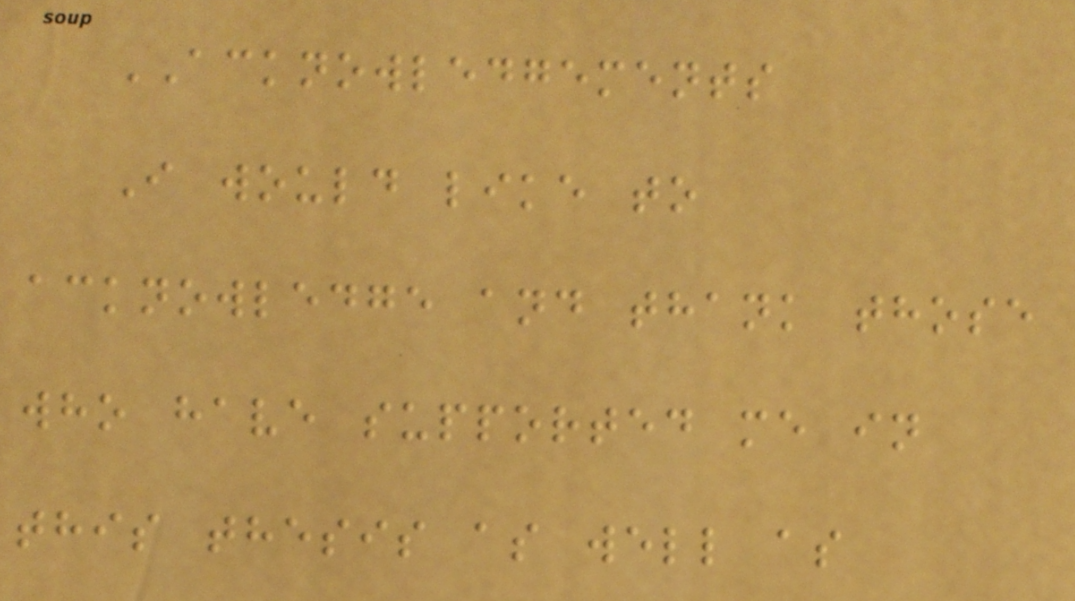ACKNOWLEDGEMENTS
I would like to
acknowledge and thank those
who have supported me in
this thesis as well as
